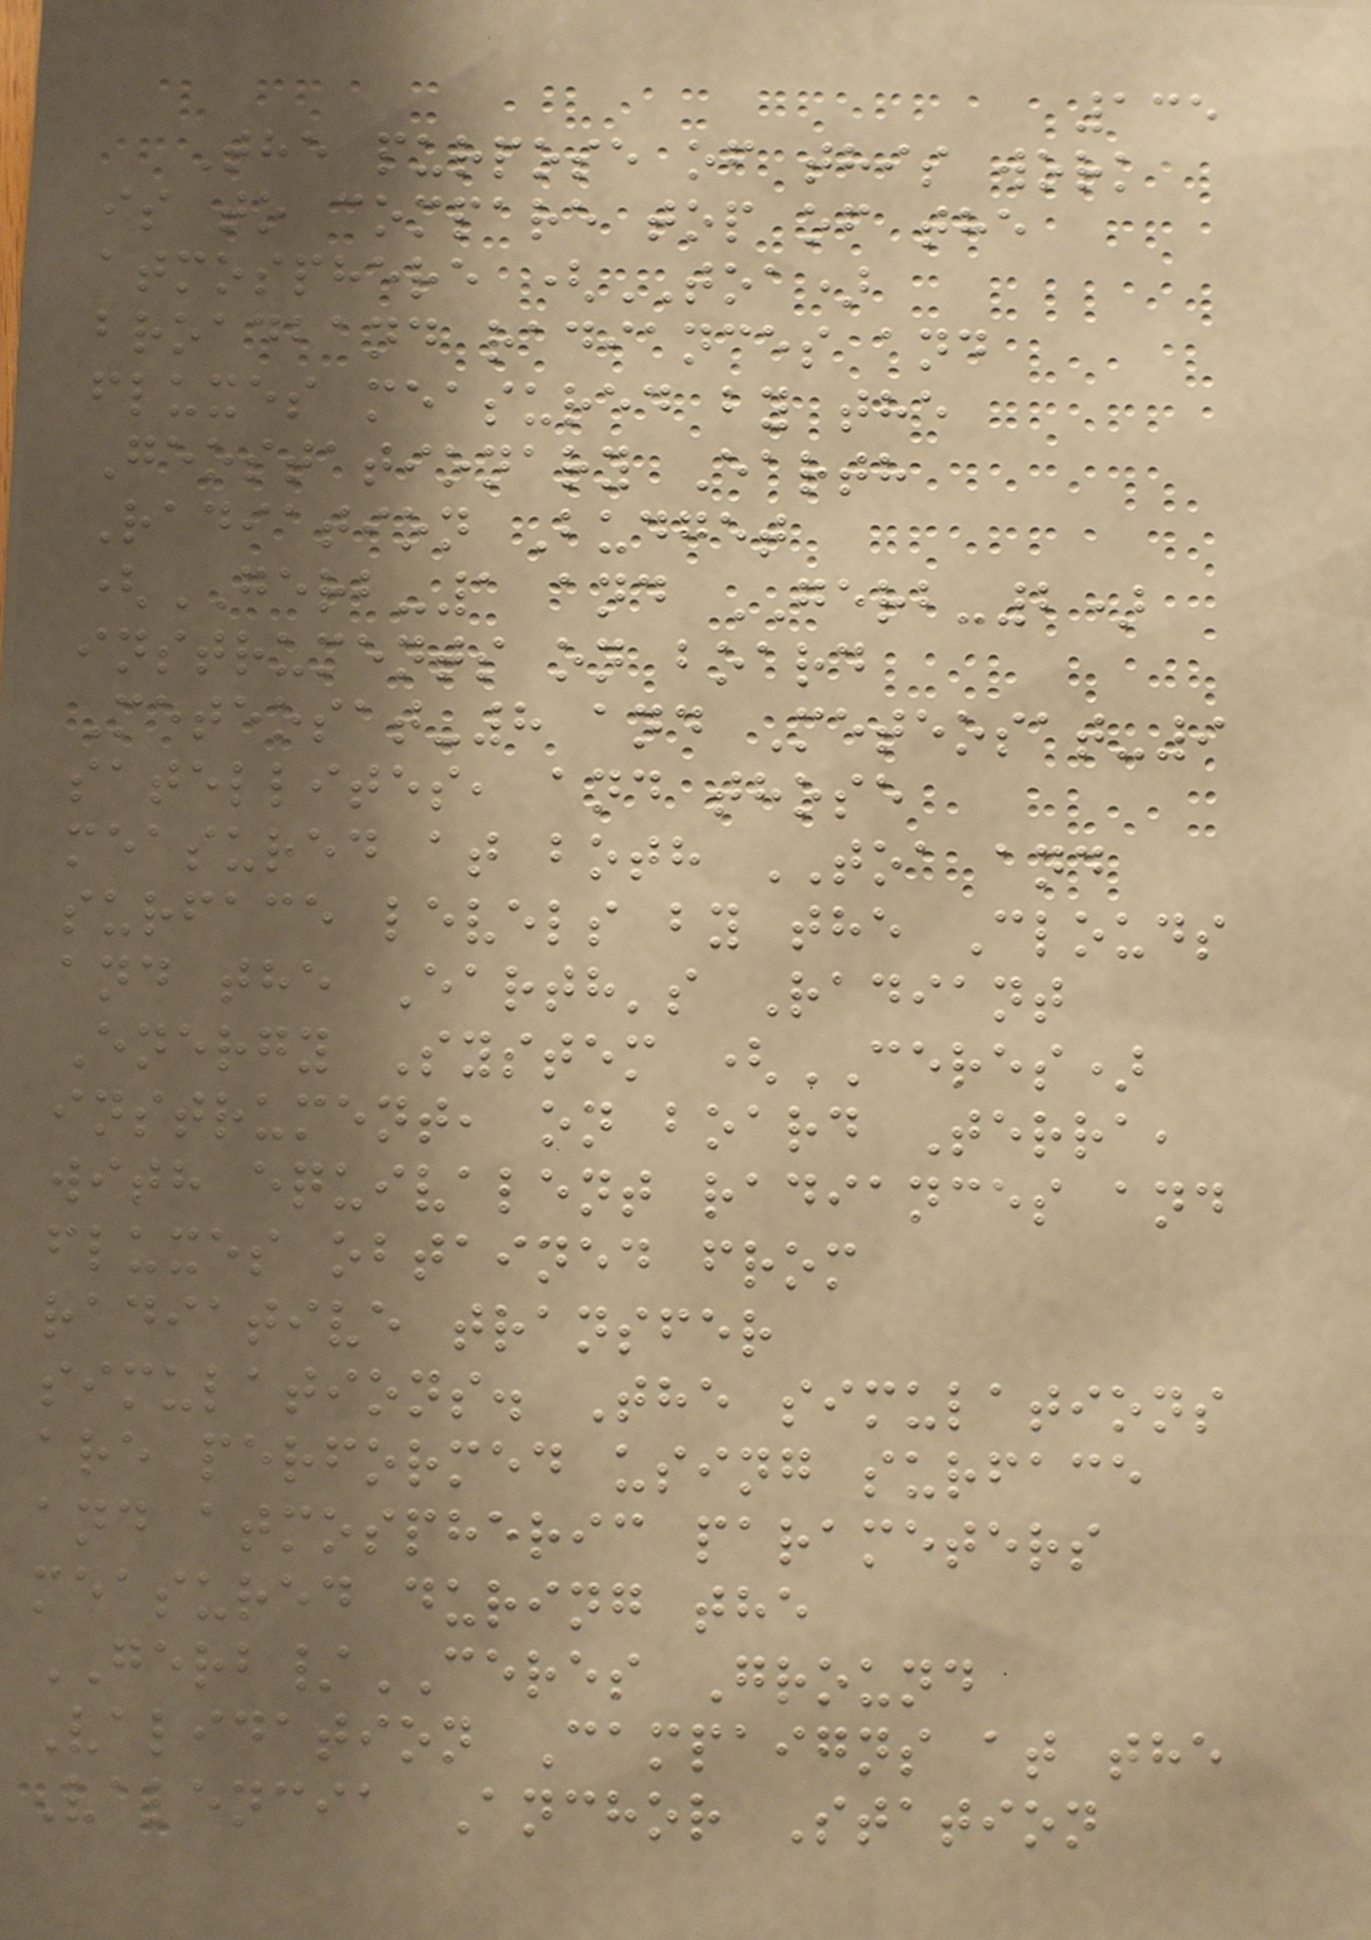135
The purpose of this work
is to compare top of the
atmosphere (TOA)
broadband radiances and
fluxes measured by the
Geostationary Earth
Radiation Budget
(GERB-1 and GERB-2)
instruments on board
Meteosat-8 and Meteosat-9
satellites, and those
measured at both TOA and
surface levels by the Clouds
and the Earth's Radiant
Energy System (CERES)
instrument, on board Terra,
with equivalent radiances and
fluxes obtained from
radiative transfer
simulations. The simulations
are performed using surface
and atmospheric parameters
measured during the
GERB/CERES Ground
Validation Campaigns at the
Valencia Anchor Station
